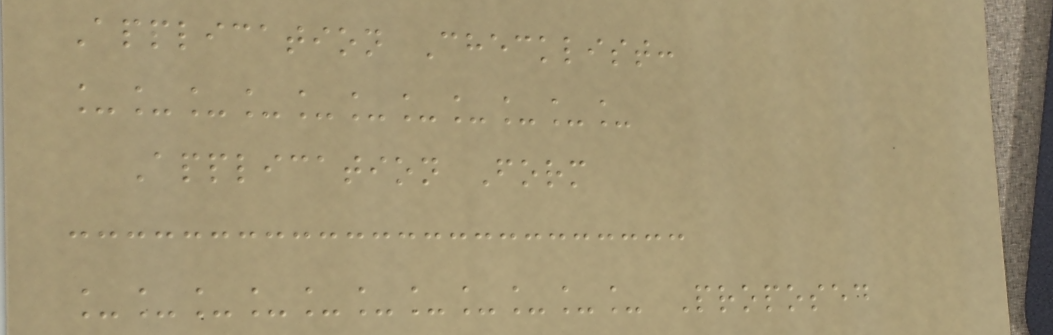Application Checklist:
___________
Application Form
___________ Proposed
